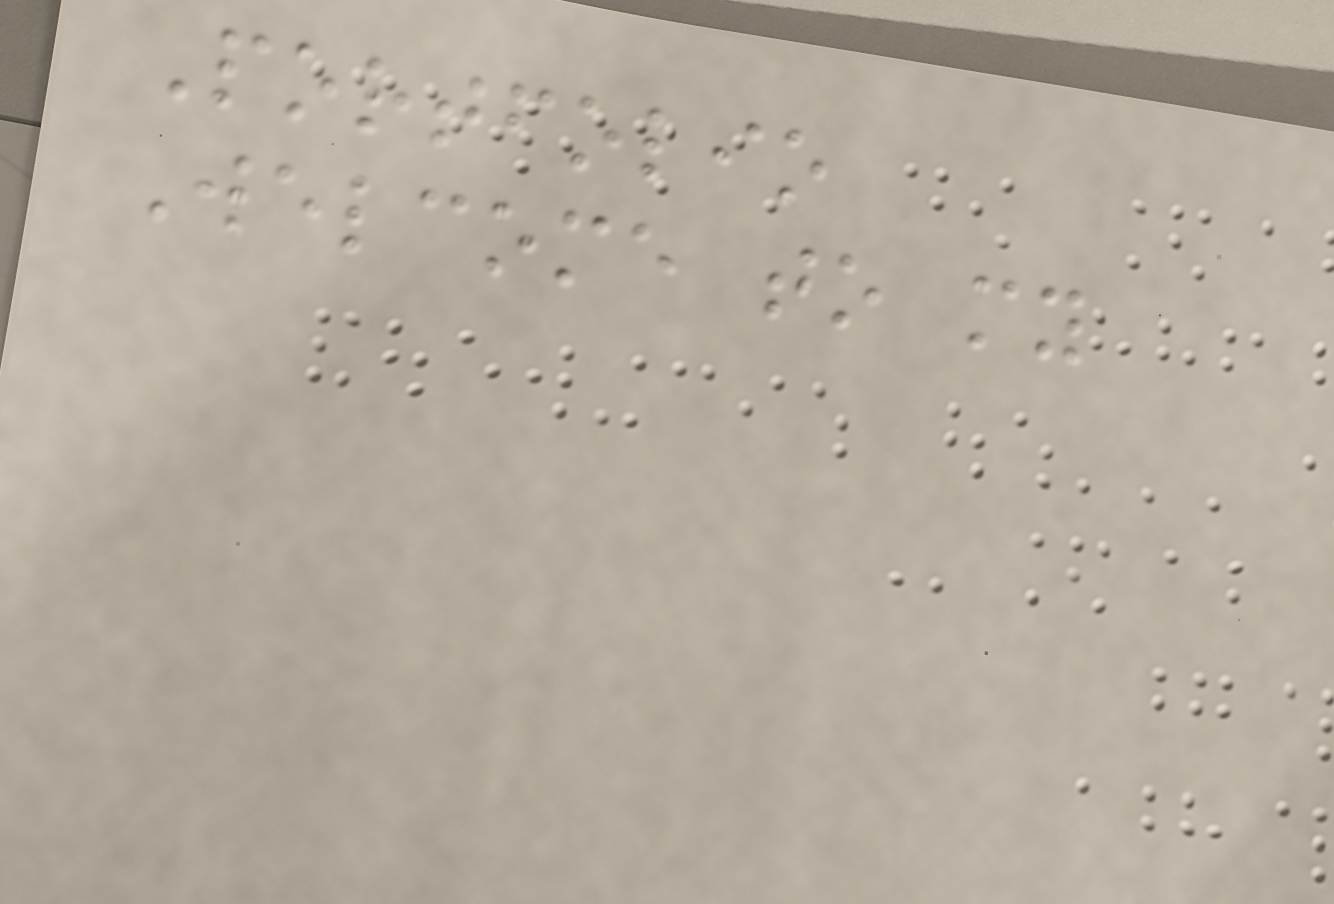Portfolio
Welcome to my
